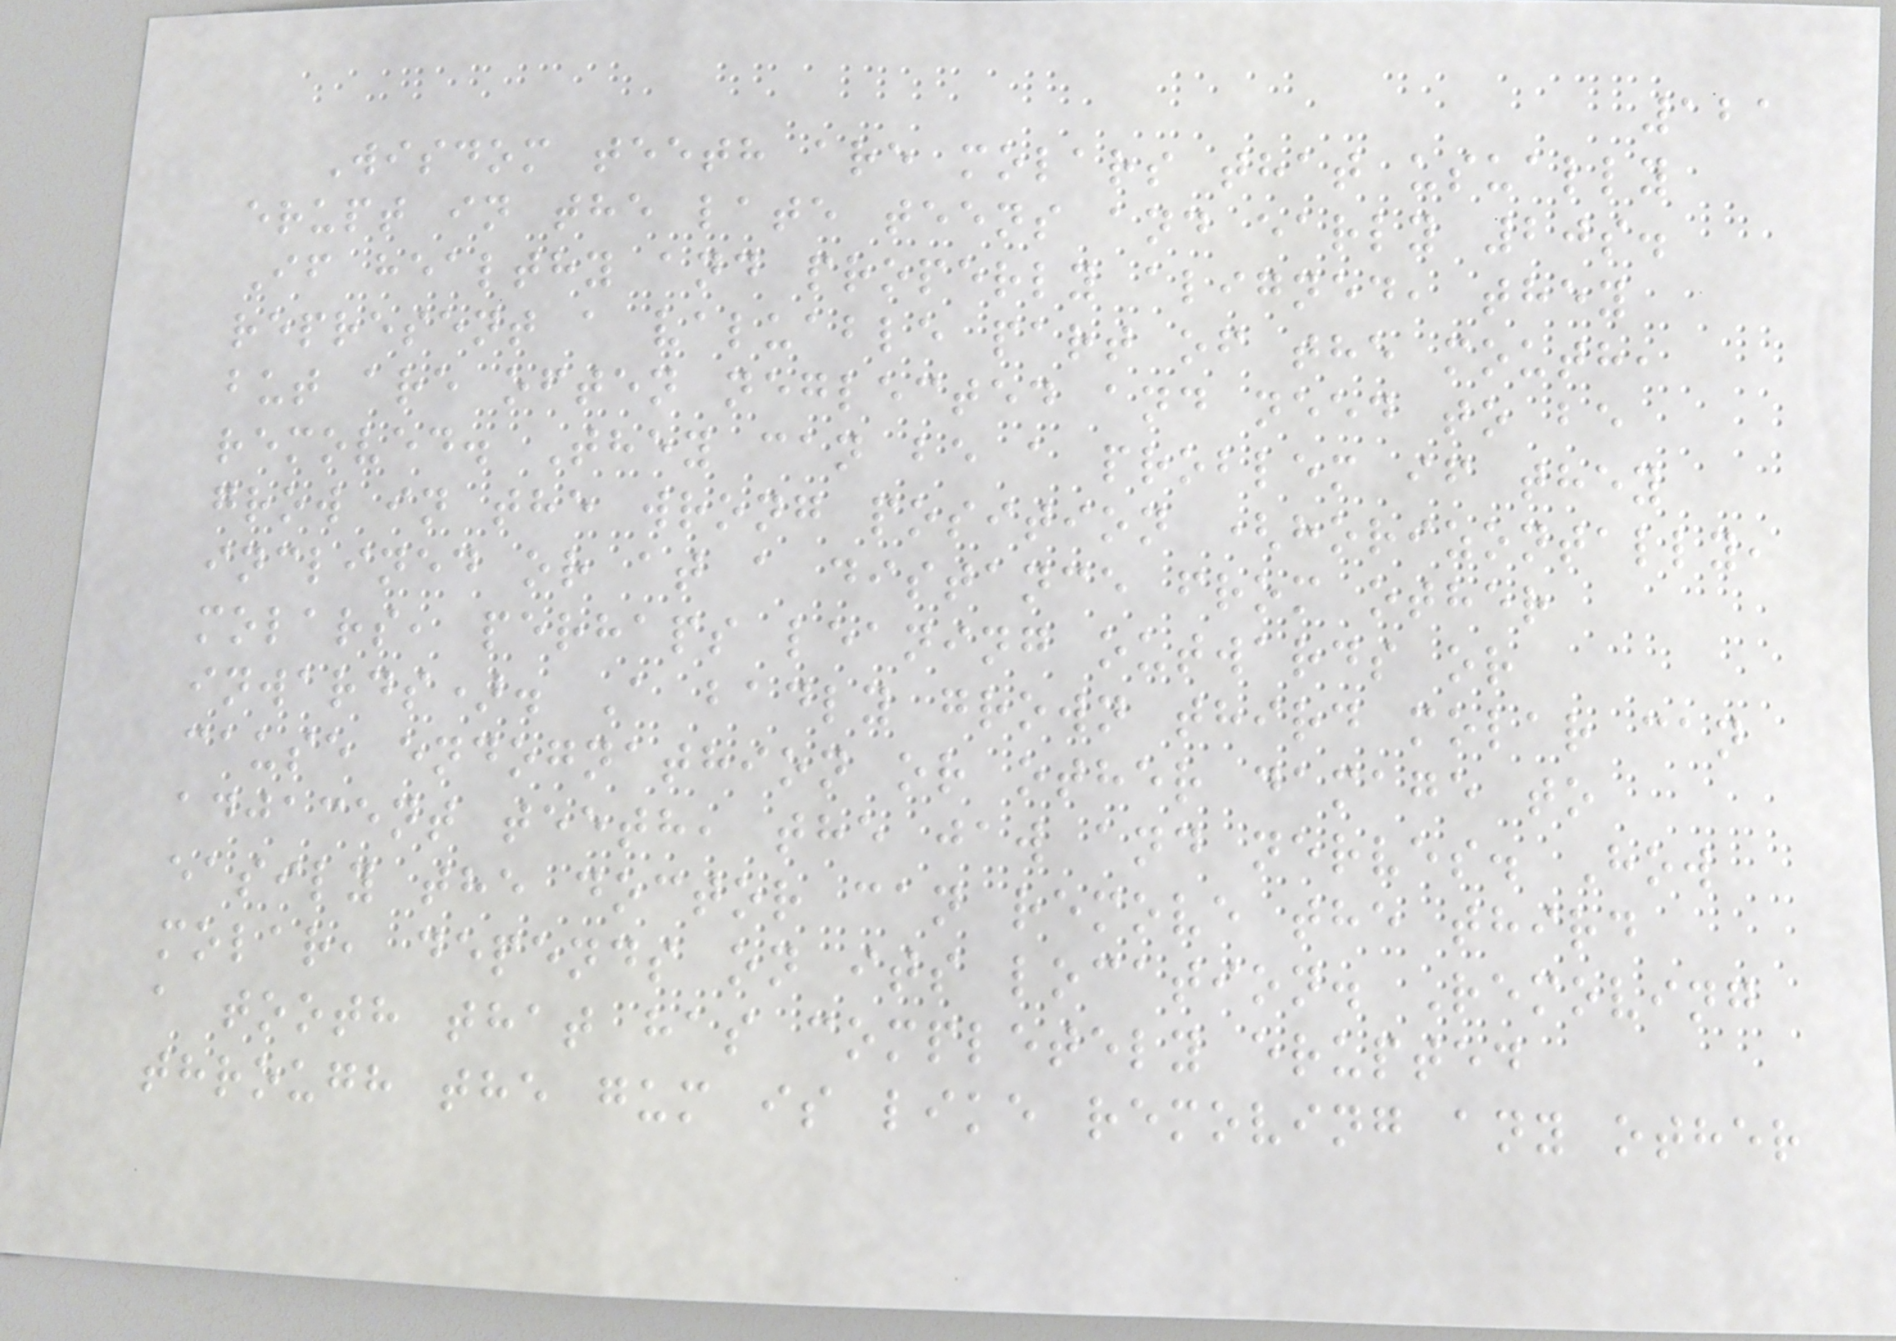121
Wisdom teeth are molars that usually
erupt in the late teens and early 20s.
If healthy and properly aligned, they
represent a valuable part of the mouth,
but are often neglected and need to be
removed. They can be a problem if they
grow in the wrong position (horizontally,
inclined or at a distance from other
molars, perhaps leaning outwards or
inwards). A badly grown third molar can
cause endognathion or other damage to
adjacent teeth, the jaw and nerves. How
easily the doctor can remove the third
molar, depends on its location. Removing
a tooth that has completely erupted
through the gum is like removing any other
